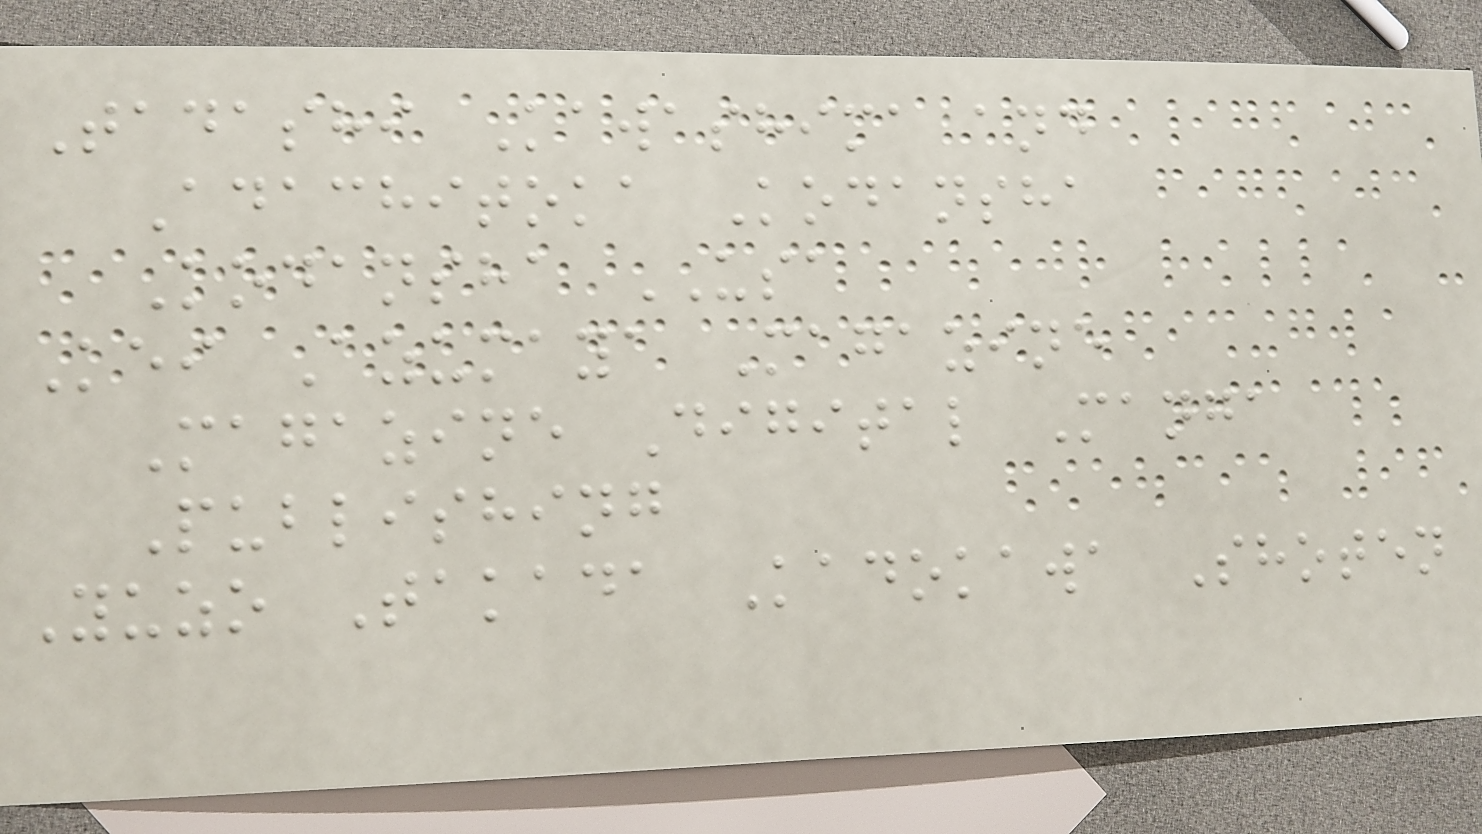Tadashi Kawashima and
Adachitoka Kodansha
Kodansha USA
Kei Azumaya Magazine
Magazine Digital Manga
Publishing
Yuzo Takada Kadokawa Shoten
